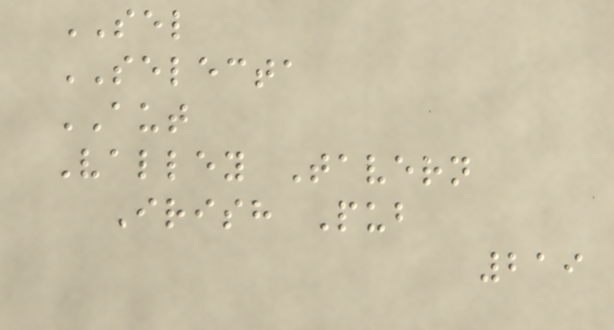SEL
SELECTA
AUT
Valley Tavern
Irish Pub
219
